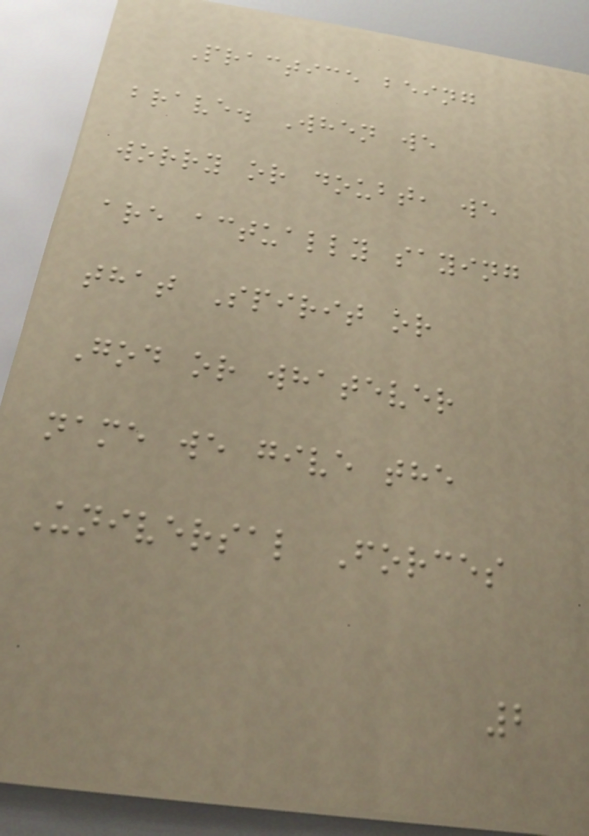Practice being
brave. When we
worry or doubt, we
are actually saying
that Spirit or
God or whatever
name we give the
Universal Forces
2
